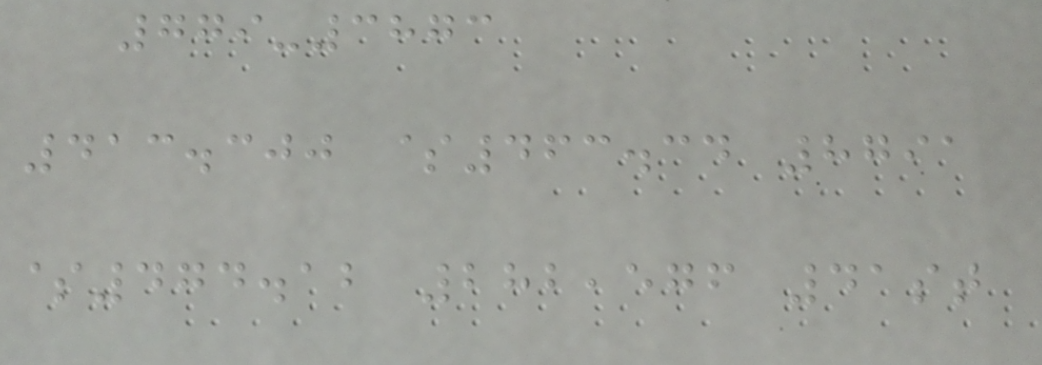779-3873
413.300 $463.34 8791
$474.12 282,576 41st
